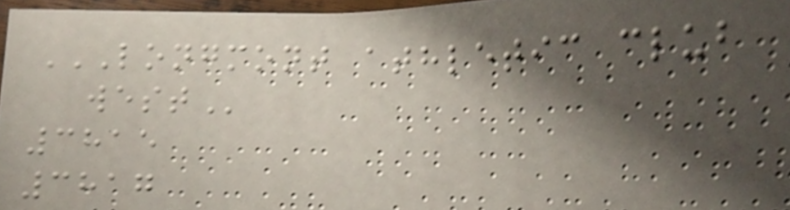LONGMONT ATHLETIC CLUB
WEST
3815
3817
